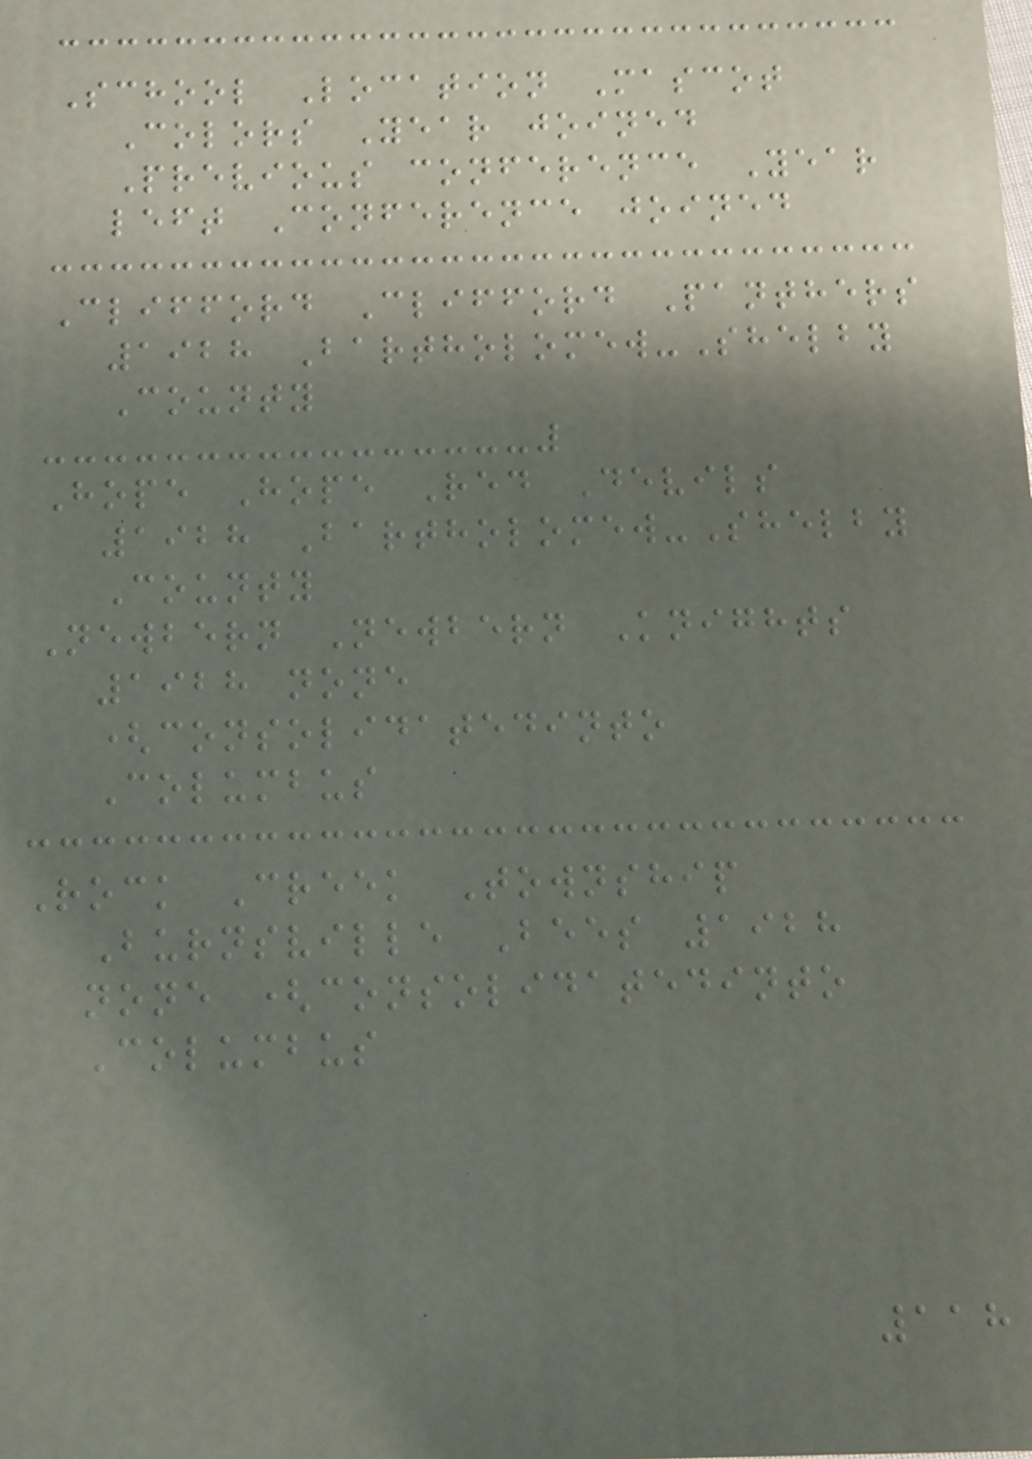School Location Mascot
Colors Year joined
Previous conference Year
left Conference joined
Clifford Clifford Panthers
1928 Bartholomew-Shelby
County
Hope Hope Red Devils
1928 Bartholomew-Shelby
County
Newbern Newbern Knights
1928 none
(consolidatedinto
Columbus
Rock Creek Township
Burnsville Bees 1928
none (consolidatedinto
Columbus
118
